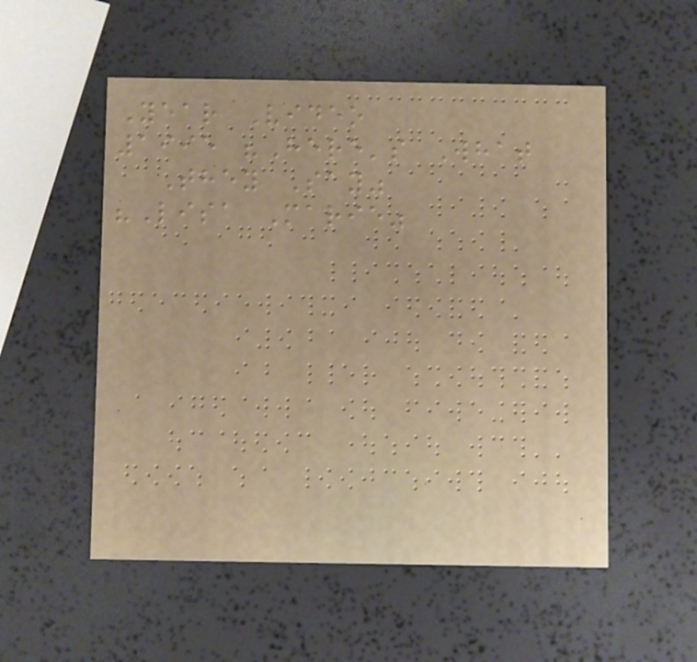Year Video
1995 "Here's What
They Say"
"Lisa Marie"
